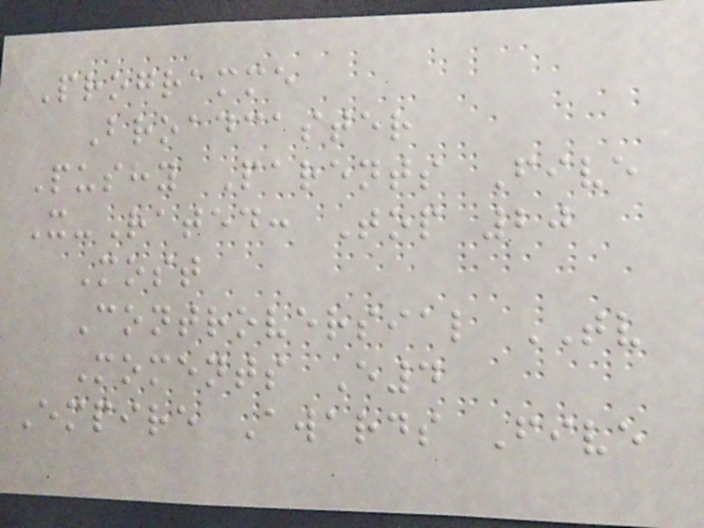Programme
Broadcaster
Pushy Parents Five
X-Rated: Top 20
Most
Controversial TV
Moments E4
Empire Awards Five
